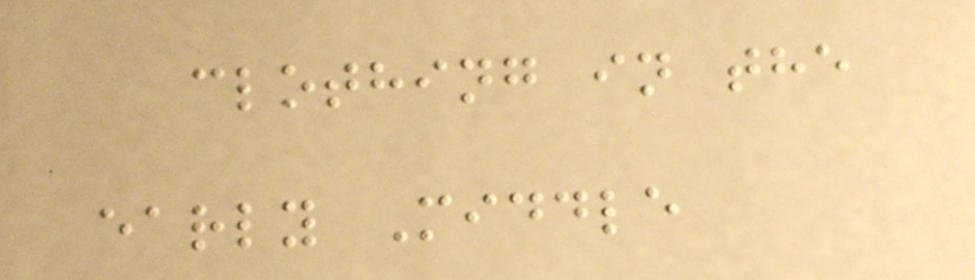clothing in the
early Middle
